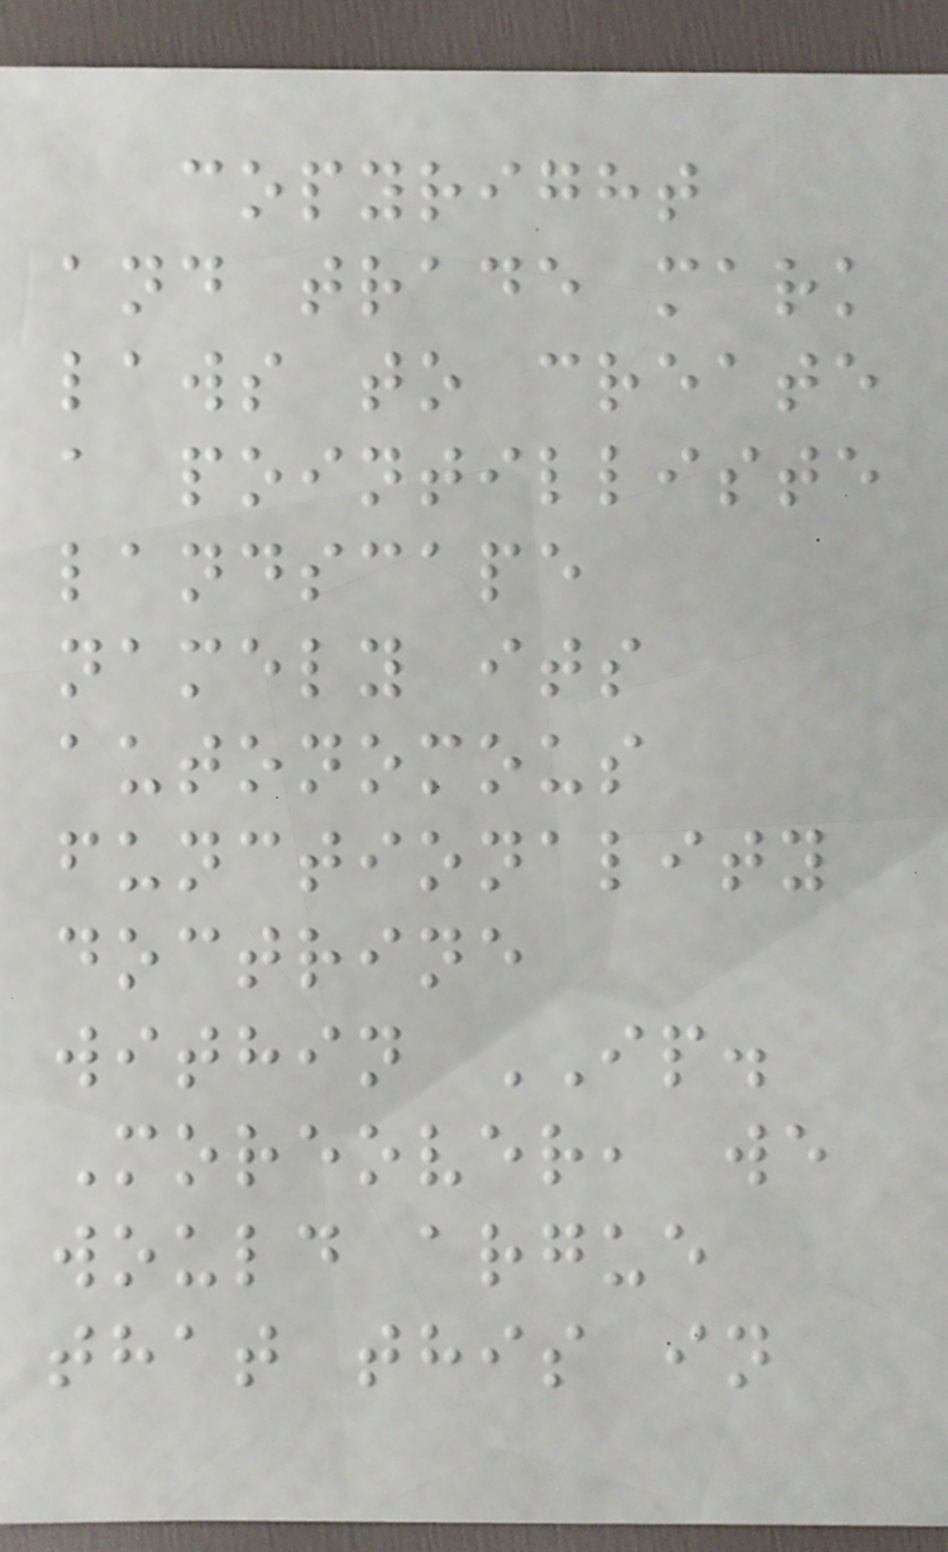copyright
and trade mark
laws to create
a pointilliste
landscape
namely its
autonomous
functionality
doctrine
within IP.
Moreover, we
would argue
that this in
